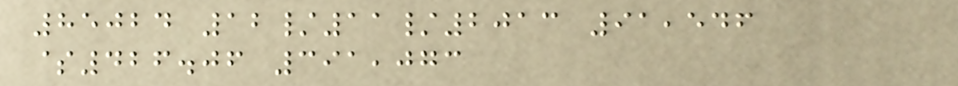85024 12/11/2013 91,546
$426.06 391,073
